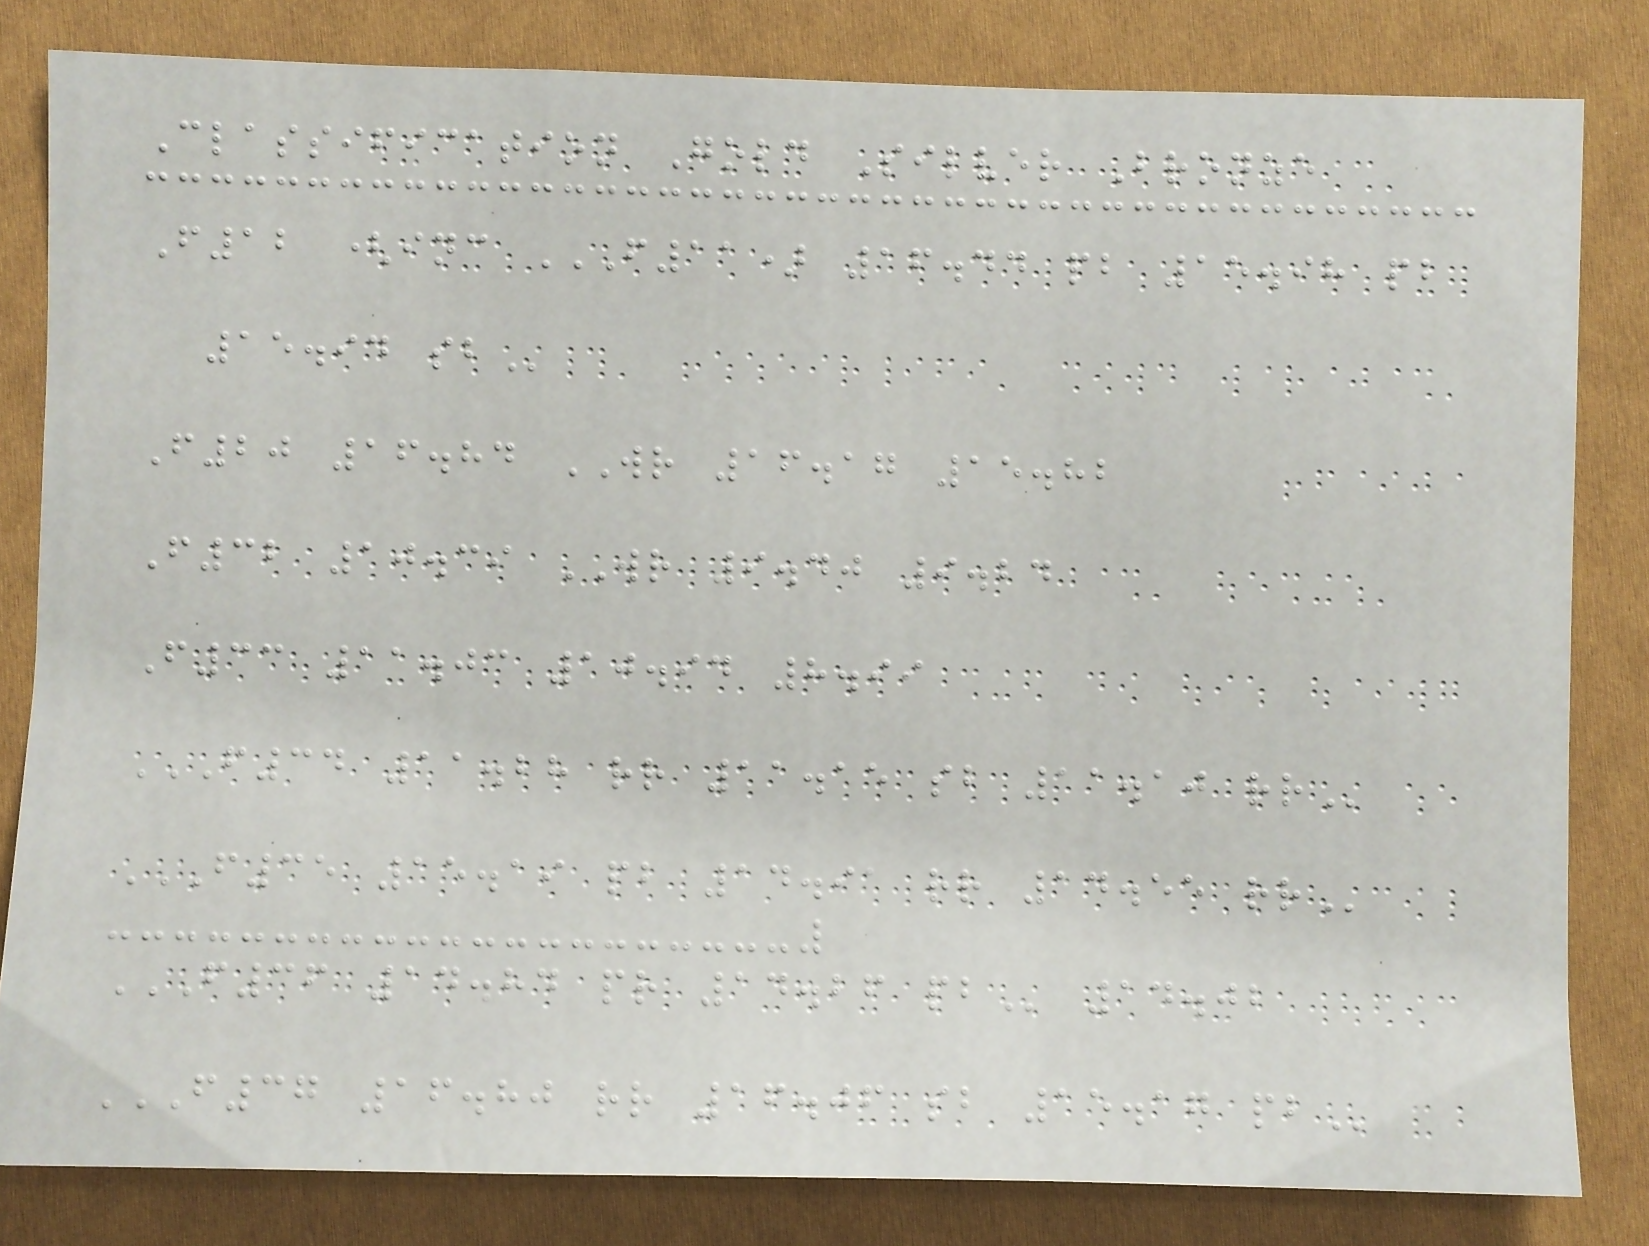Classification Gold Silver Bronze
F12 (inc F11) 16.44 PB 15.98 PB
15.94 SB
F20 16.84 WR 16.17 15.82
F32 10.39 WR 9.40 9.24
F33 11.03 10.94 8.99
F34 11.28 RR 11.15 SB 11.10 RR
F35 15.19 PB 14.91 RR 14.55 RR
F36 14.84 PR 14.26 PB 14.02
F37 16.80 RR 16.06 SB 15.17 PB
